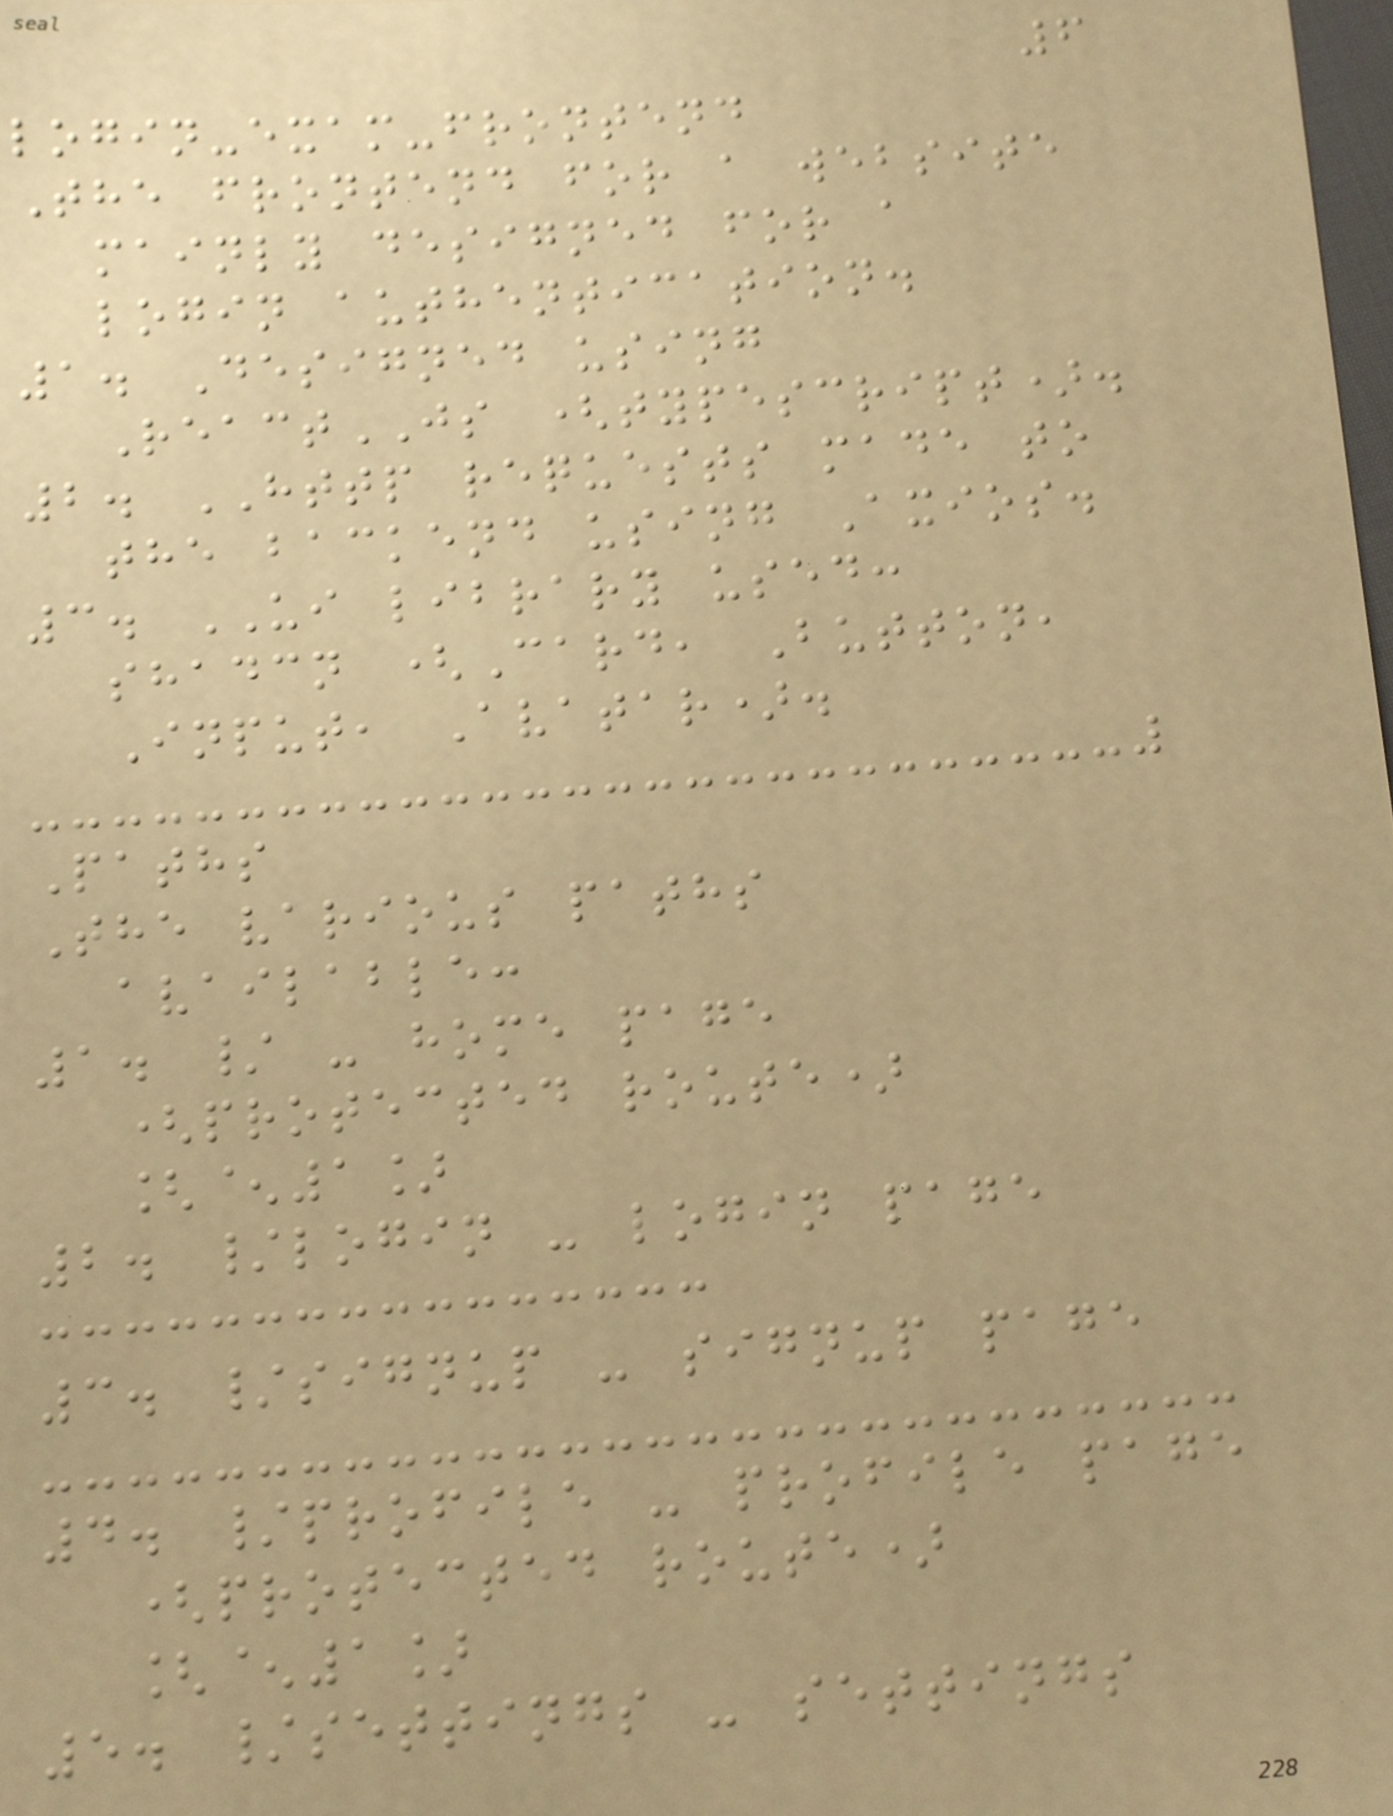6
login-exam-frontend
The frontend for a website
mainly designed for a
login authentication.
1. Designed using
ReactJS (typescript).
2. HTTP requests made to
the backend using Axios.
3. UI library used:
shadcn (Card, Button,
Input, Avatar).
Paths
The various paths
available:
1. / - home page
(protected route)
[^1]
2. /login - login page
3. /signup - signup page
4. /profile - profile page
(protected route)
[^1]
5. /settings - settings
